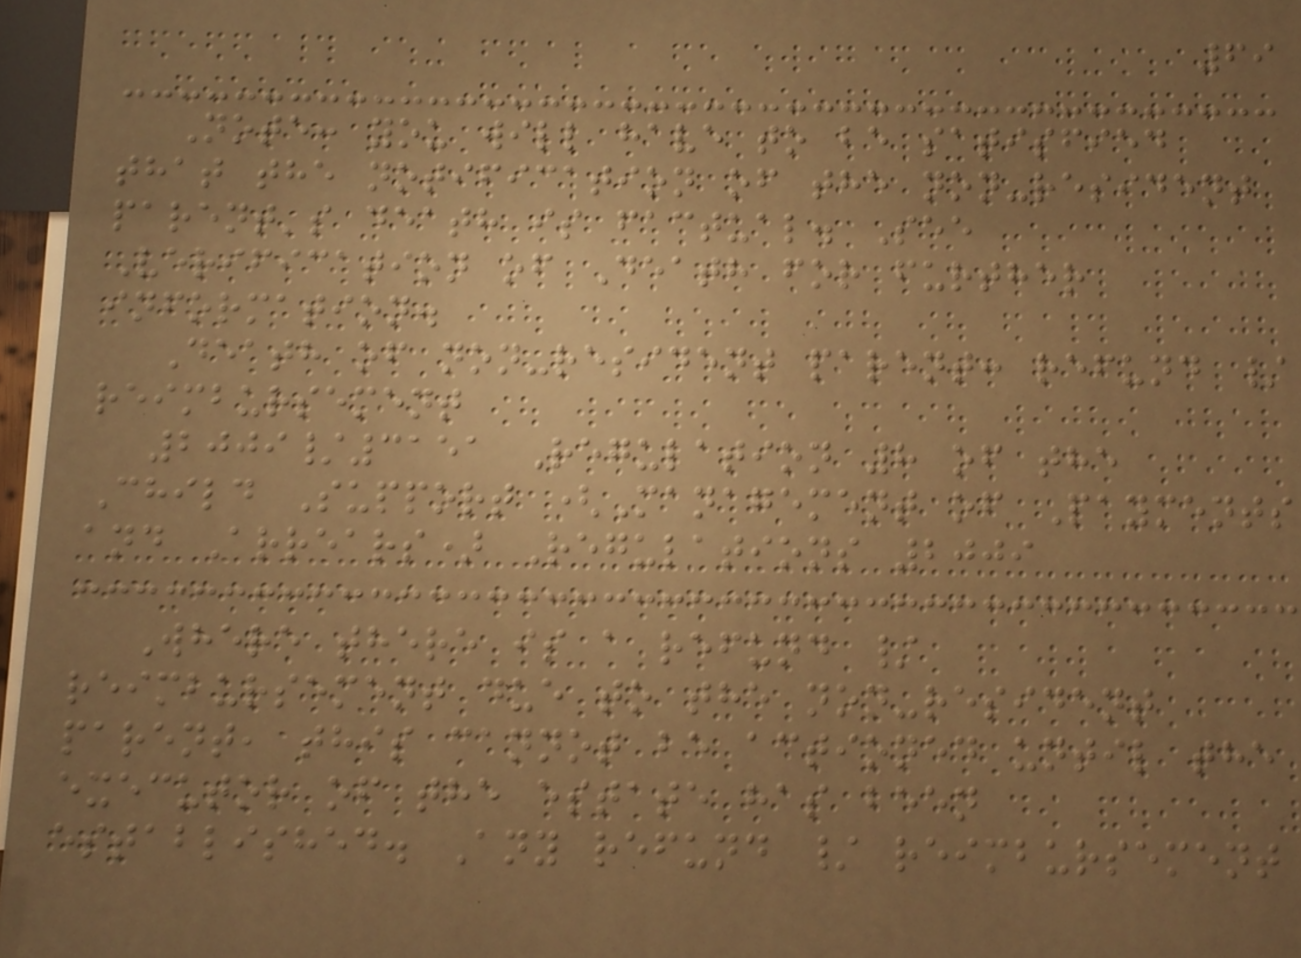69
Note: you will have to be satisfied
that the notification of the non-resident
parent's death is factual. See
Verification of Death for further
information.
Death of non-resident parent: refund /
reimbursement
2009/3151 Regulation 8 of the
Child Support (Management of Payments
and Arrears) Regulations 2009
Where there is a refund /
reimbursement due to the non-resident
parent, this cannot be actioned until the
executor of the estate has been
established. Any refund / reimbursement
